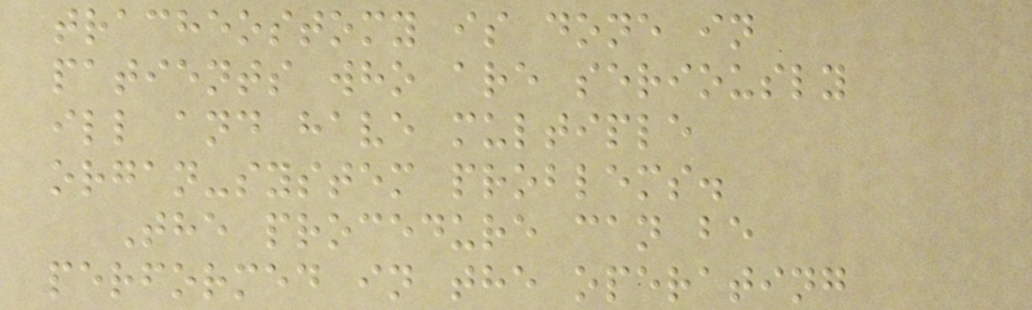tracheostomy is done in
patients who are seriously
ill and have multiple
organ-system problems.
The procedure can be
performed in the operating
